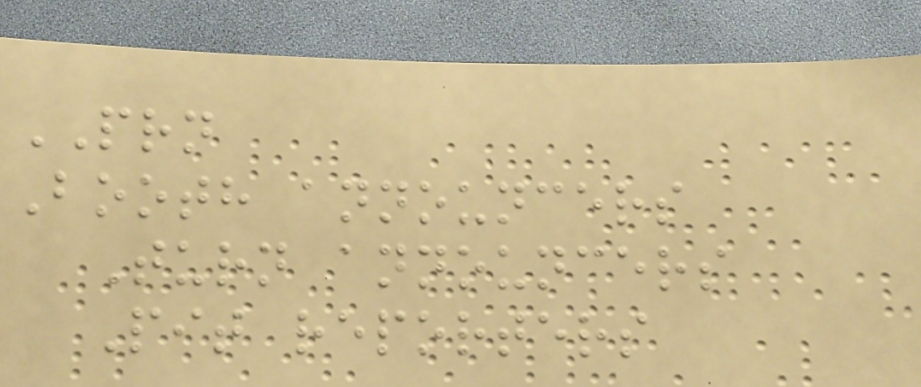PRN
Booth announcers
Turn announcers
Pit reporters
